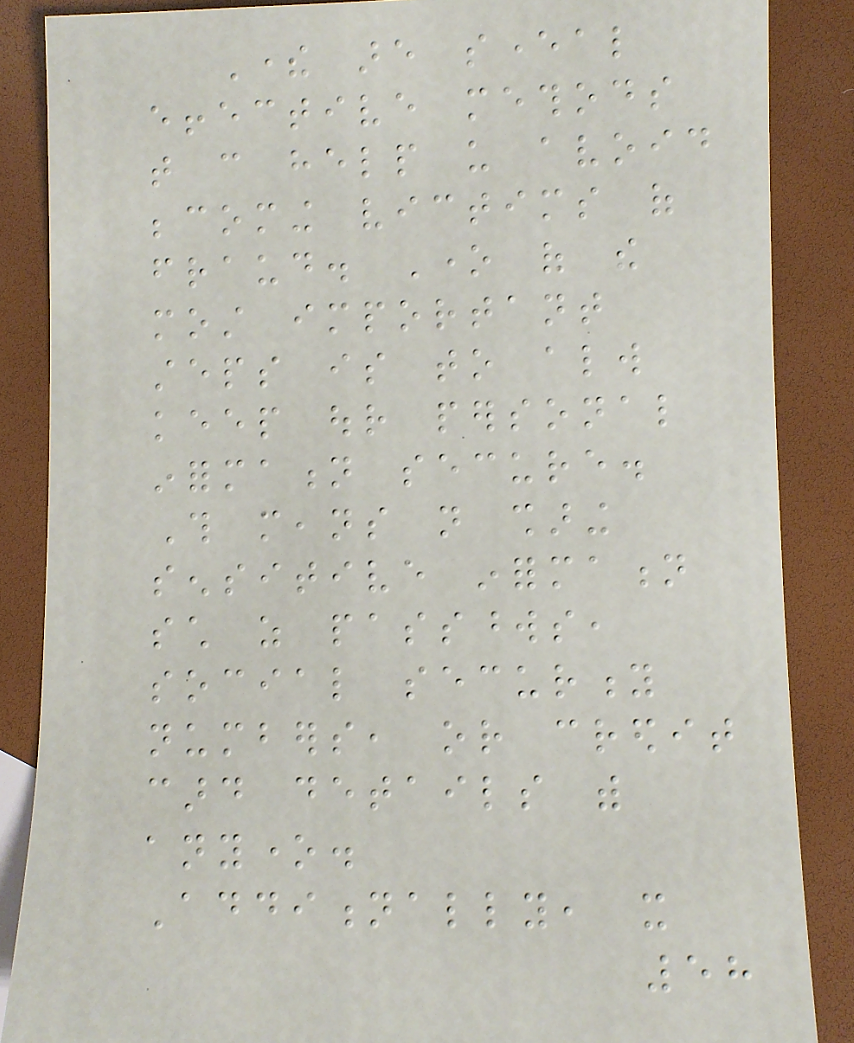There are several
effective methods
that can help us avoid
becoming victims of
fraud. One of the
most important
steps is to always
keep our personal
information secure.
This means not sharing
sensitive information
such as passwords,
social security
numbers, or credit
card details with
anyone.
Additionally, it
58
